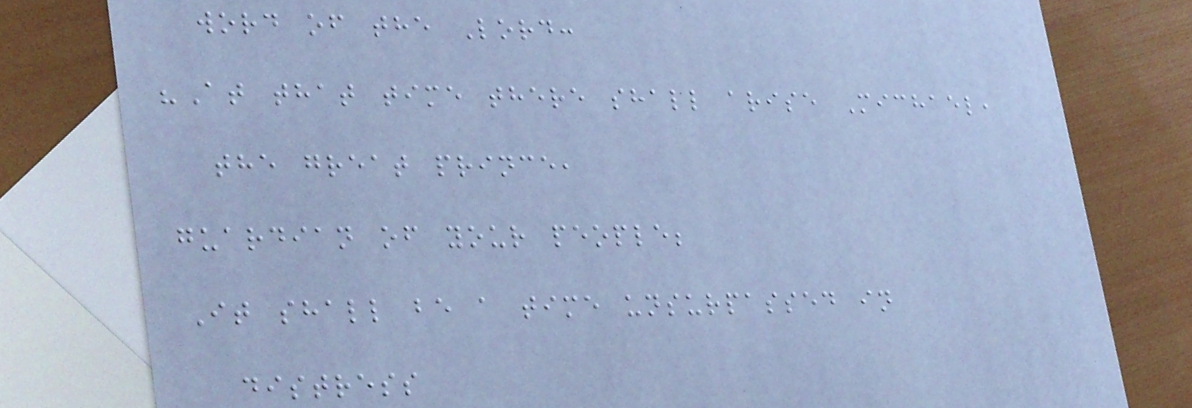word of the Lord:
"At that time there shall arise Michael,
the great prince,
guardian of your people;
It shall be a time unsurpassed in
distress
